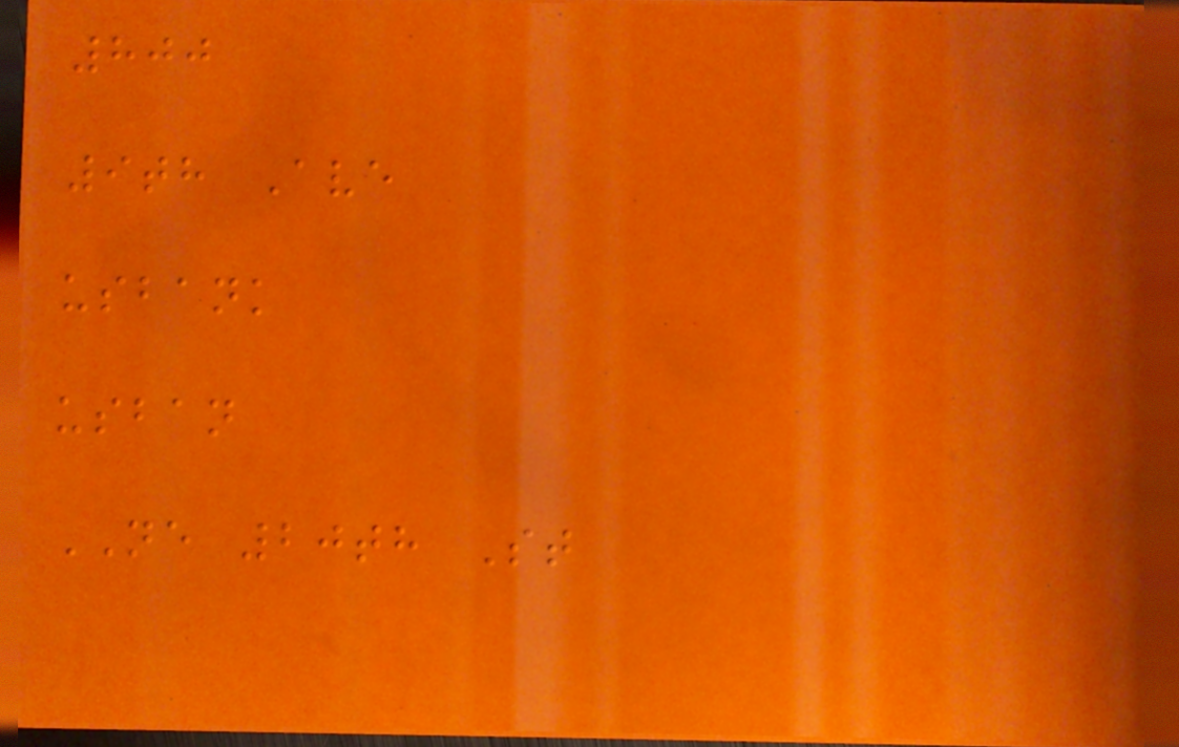800
9th Ave
usbank
usban
NE 20th St
